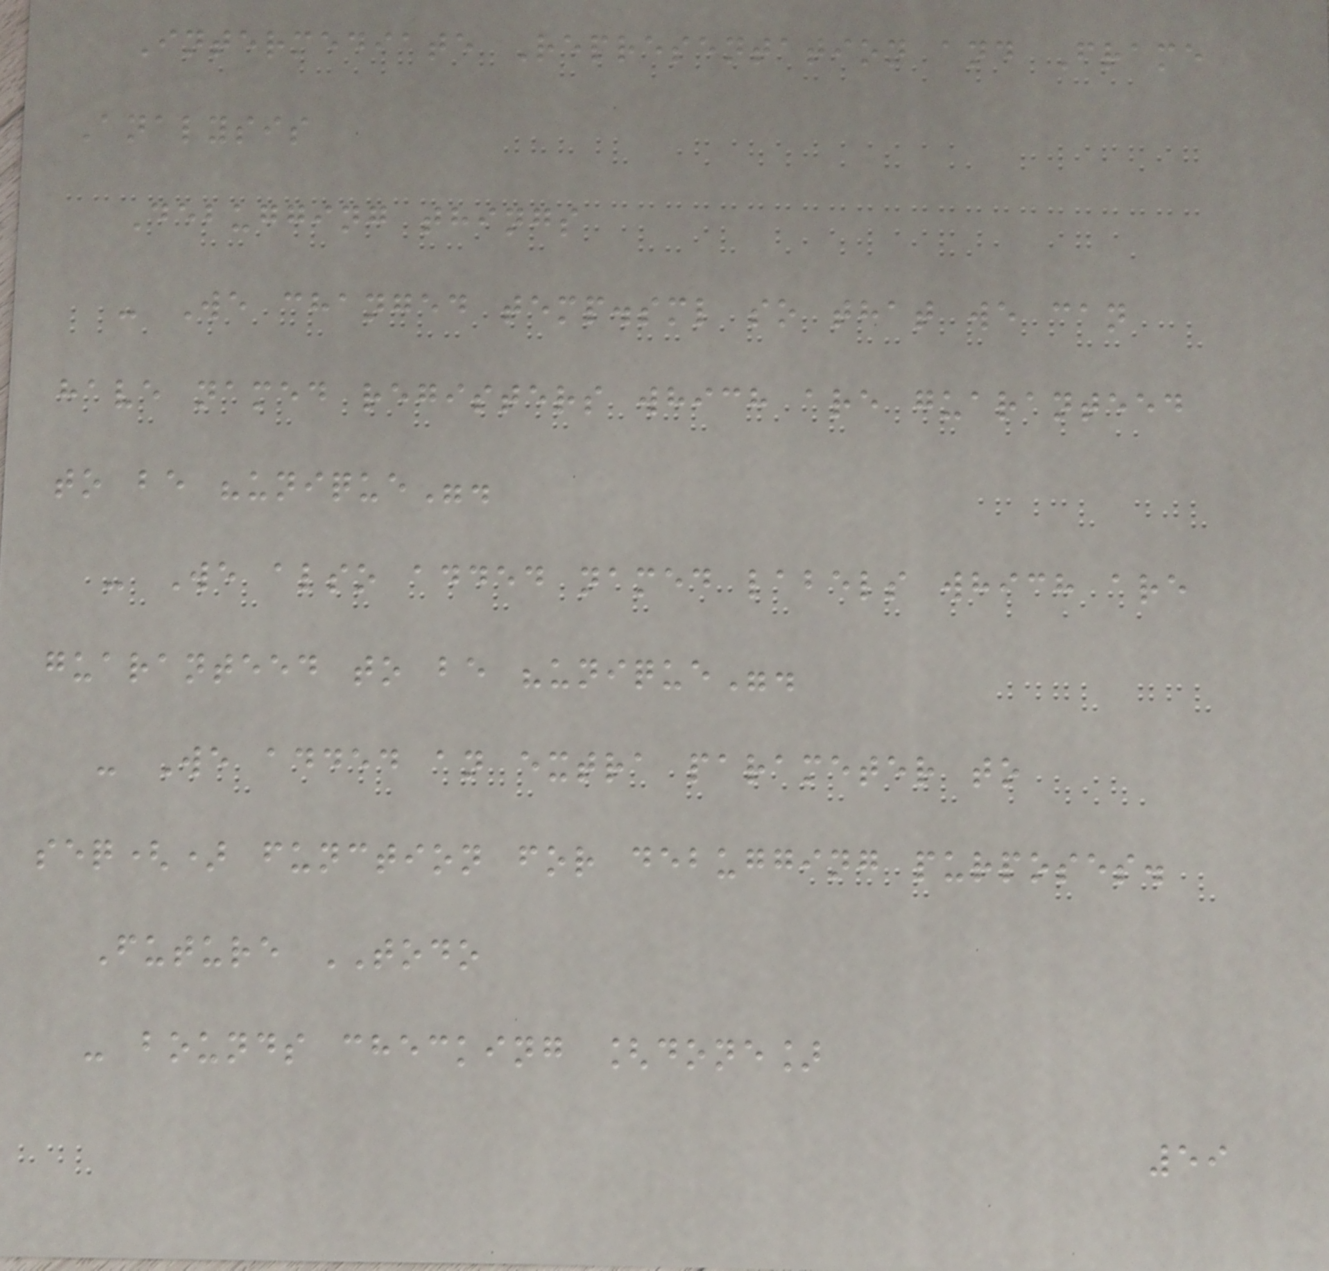Intermediate Representation and Frame
Analysis
Debugging things
- We changed temp.sml so that we can
have named registers which are guaranteed
to be "unique".
- We also added named labels which are
guaranteed to be "unique".
- We added an extra parameter to
seq() function for debugging purposes.
Future TODO
- bounds checking [done]
59
